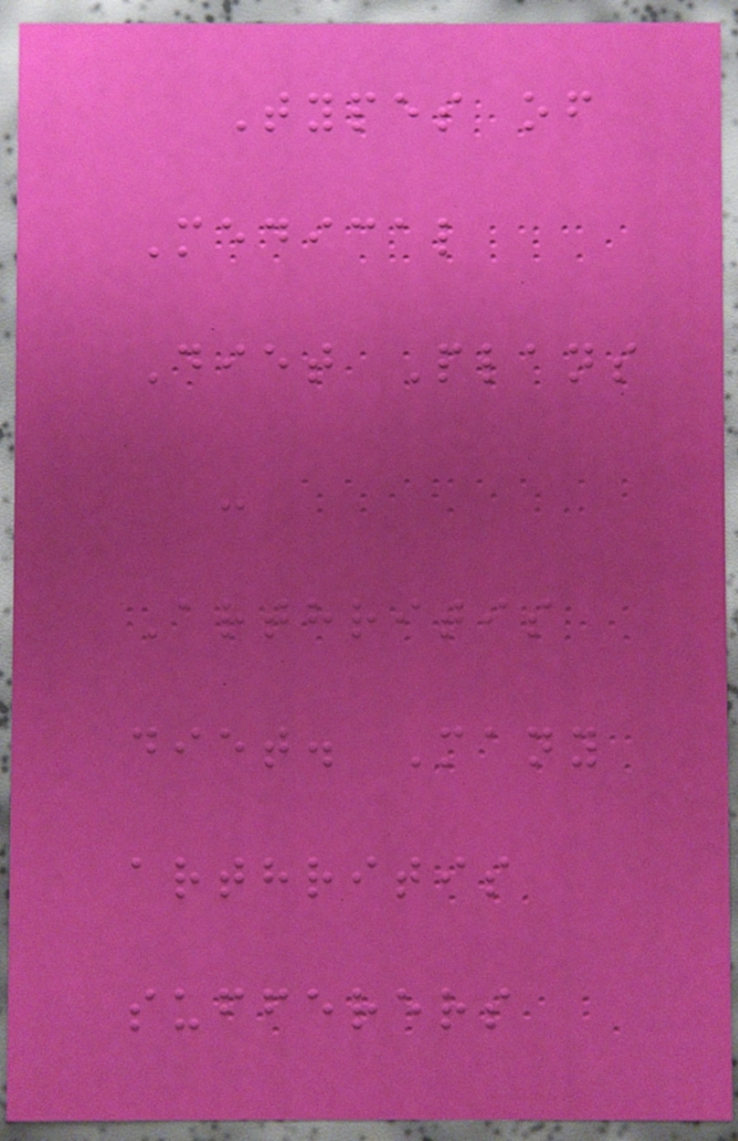Types of
Medical
Diet Plans
-
Arthritis
diet. Many
arthritis
sufferers
